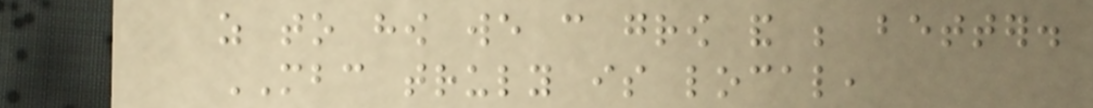as to how we can grow and be better.
MBC truly is local,
